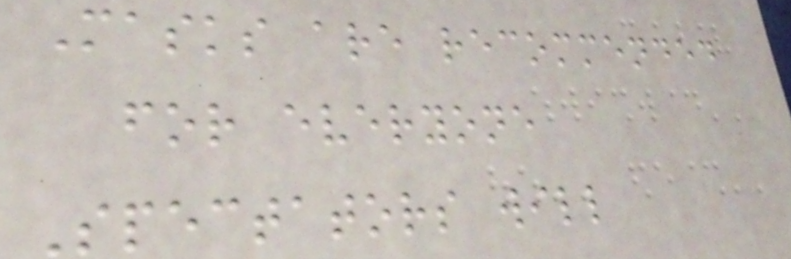Masks are recommended
for everyone
Spectators will
